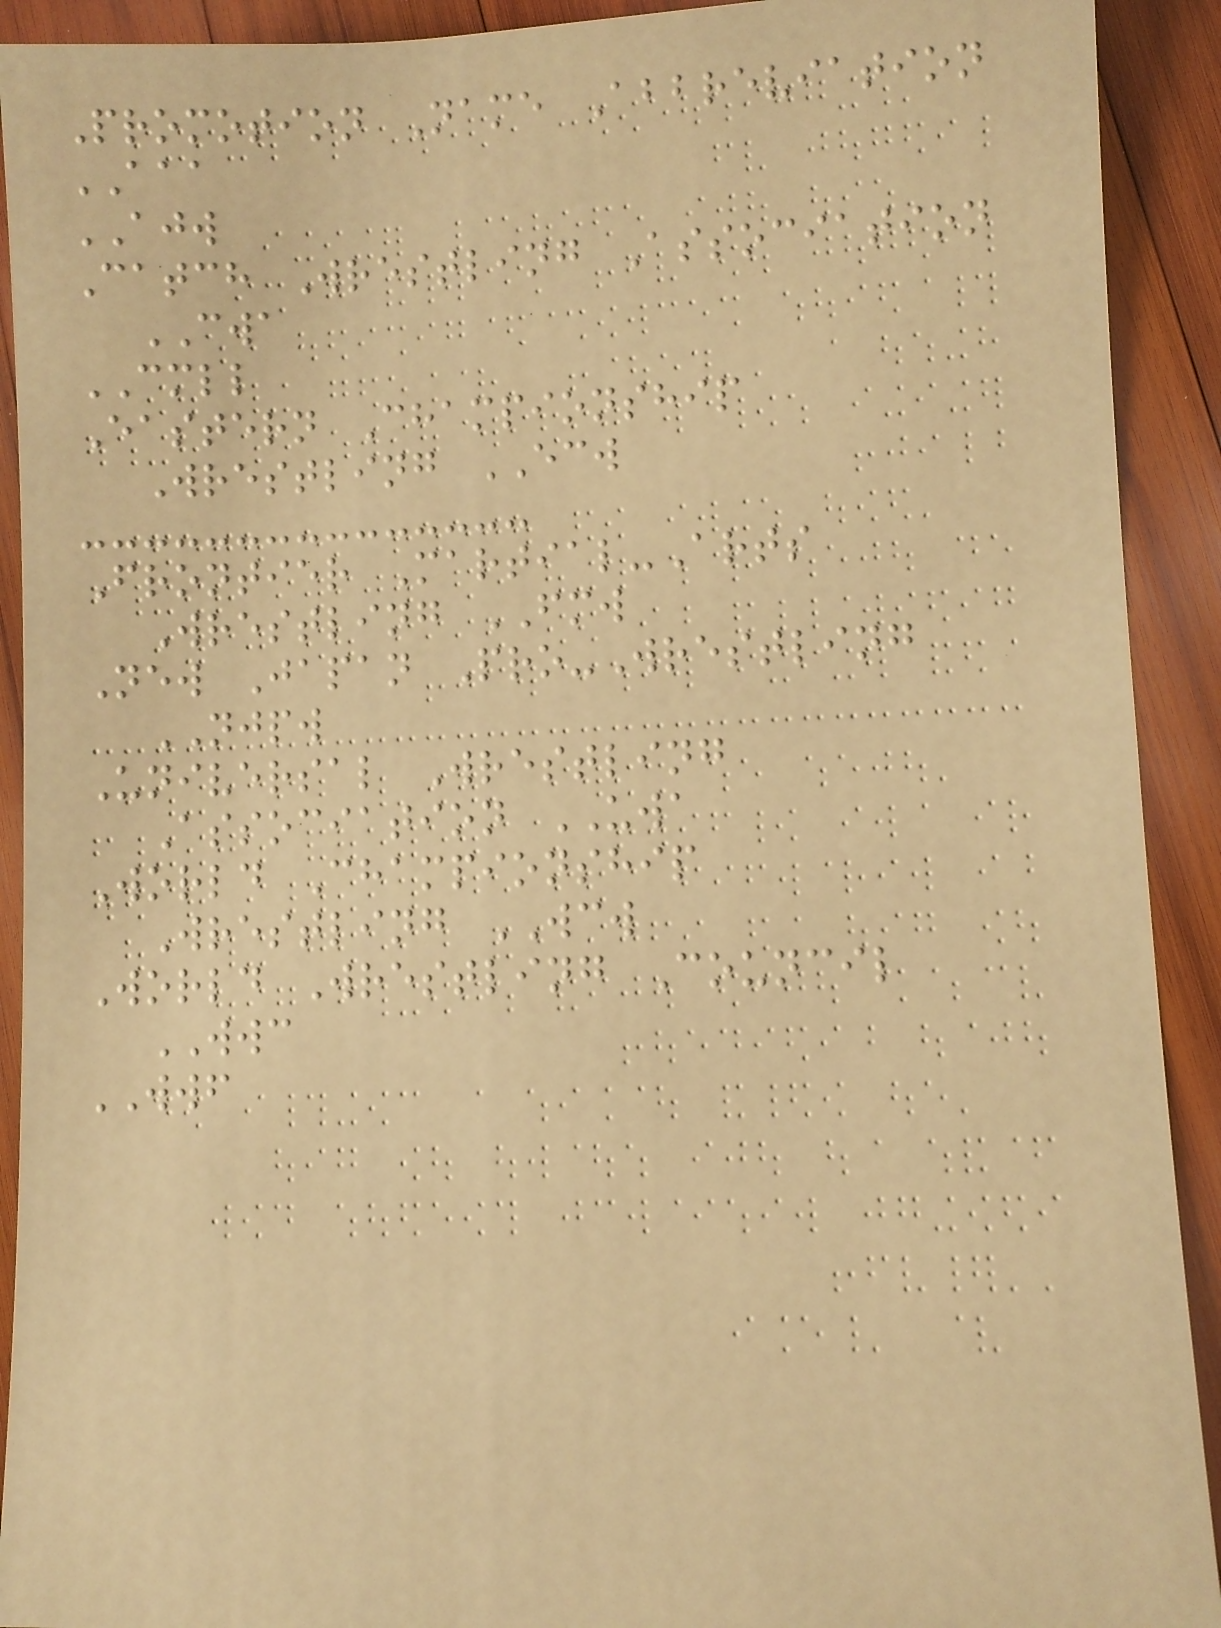Promotion Name Abbreviation
AAA
AJW
Catch Wrestling Association
CWA
CMLL
Eastern Championship
Wrestling ECW
Frontier Martial-Arts
Wrestling FMW
New Japan Pro-Wrestling
NJPW
Universal Wrestling
Association UWA
World Championship
Wrestling WCW
World Wrestling Council
WWC
WWF
